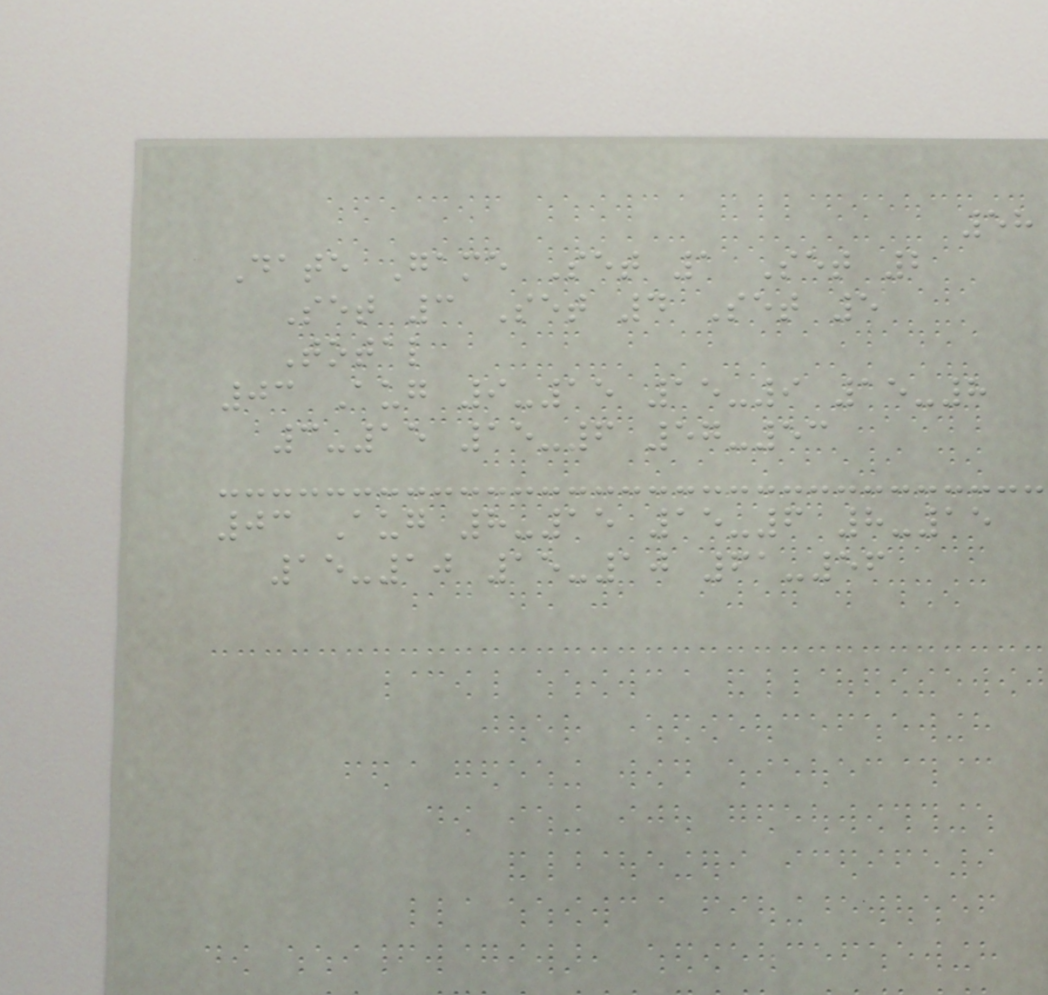58
Date Game Set 1 Set 2
Set 3 Set 4 Set 5
Total
03 Aug 9-15 15-9 15-8
3-15 15-6 57-53
03 Aug 8-15 15-6 8-15
15-10 15-10 61-56
